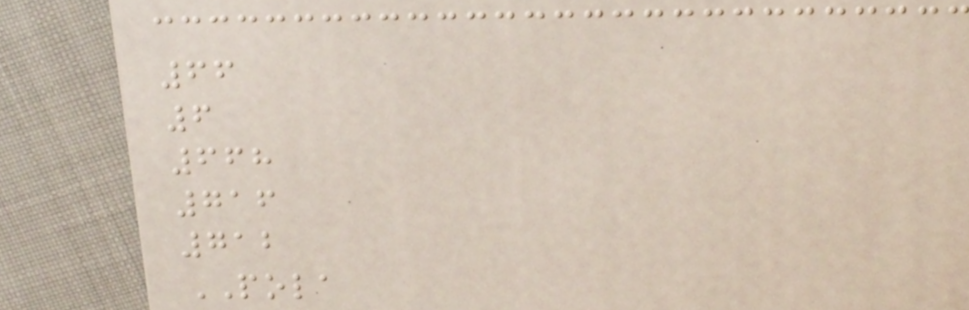66
6
668
716
712
POLA
